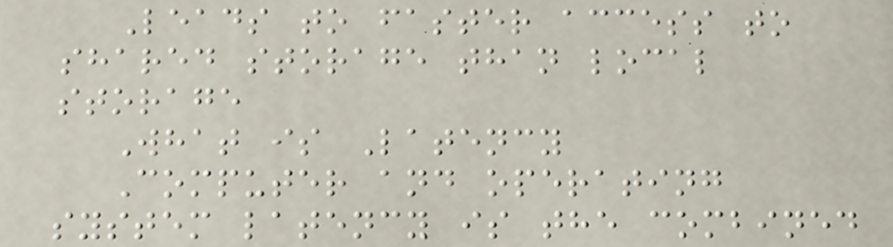Leads to faster access to
shared storage than local
storage
What is Latency
Computer and operating
system latency is the combined
